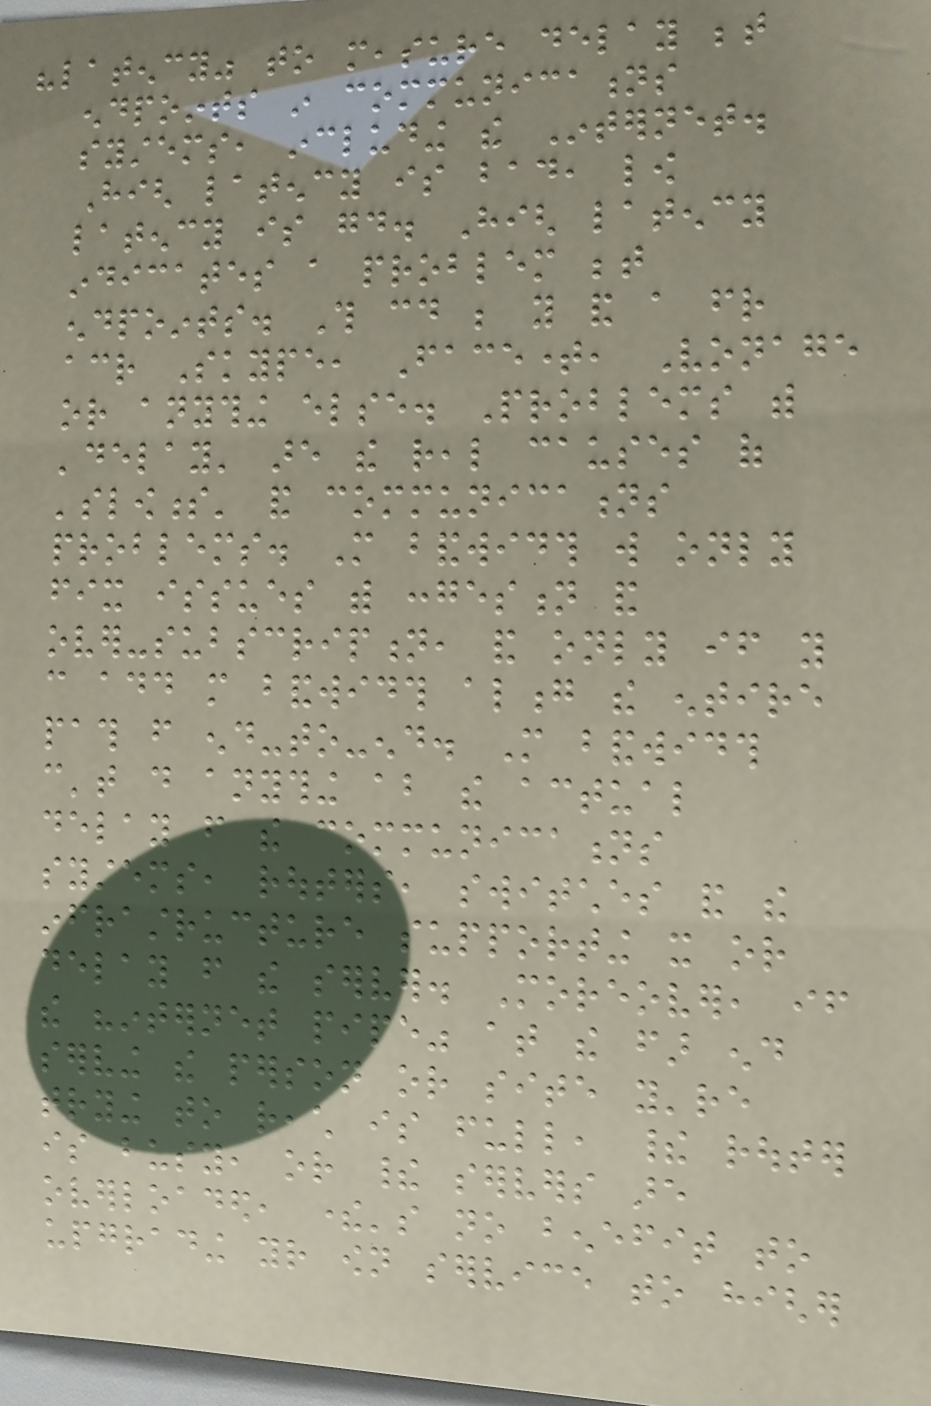"latency" to measure delay between
endpoints in communications
systems, including the Internet.
High latency is bad, low
latency is good. High latency
indicates a problem between
endpoints. This could be you and a friend
across Skype, Facetime, Vonage
or anything else. Problems with
'delay' are the real causes of
'slowness' and communications
problems. More bandwidth will only
fix issues with congestion and
over-subscription, and only if you
can add more bandwidth along the entire
path from end-to-end. More bandwidth
can't do anything about the actual
delay from the communications
systems, routers, switches and the
infrastructure supporting it or
delay from the server. Moreover, if
the "internet pipe" at the far end
serving the person or site you're
trying to reach is full, their router
is busy, or their servers are
overloaded, there's no benefit to
upgrading your own service to higher
